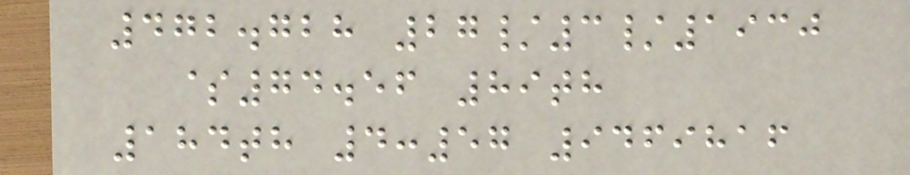472.728 27/3/1930
$74.56 89th
184th 4:57 9469816
